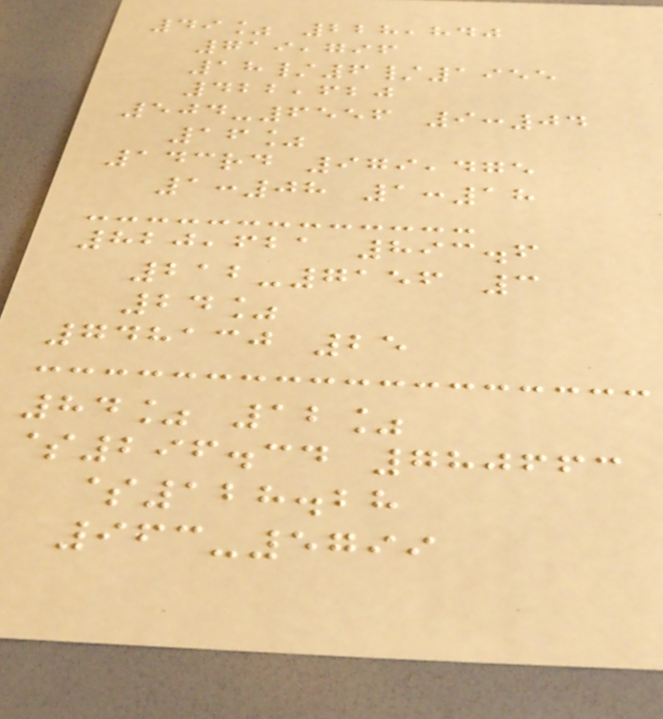49% 228,840
719,796
18/6/1955
422,620
504-6556 9:04
16%
143rd 979,475
1:08 1:18
820,621 893.6
212-7156 3
24%
748130 25
84% 12%
$296.34 780663
$128.28
963-5799
